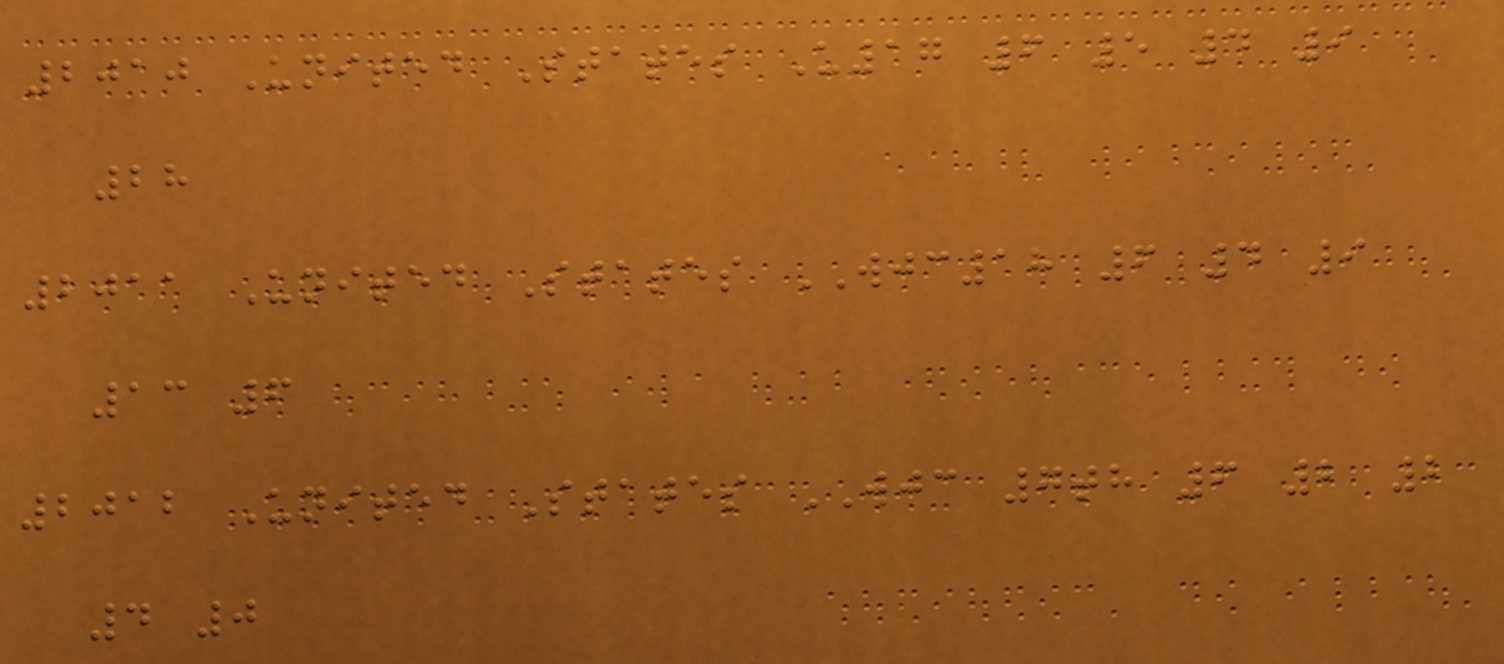2010 United States U17 6 5 4 9
28
2011 United States WJC18 6 4 9
13 6
2012 United States WJC 7th 6 2 2
4 0
